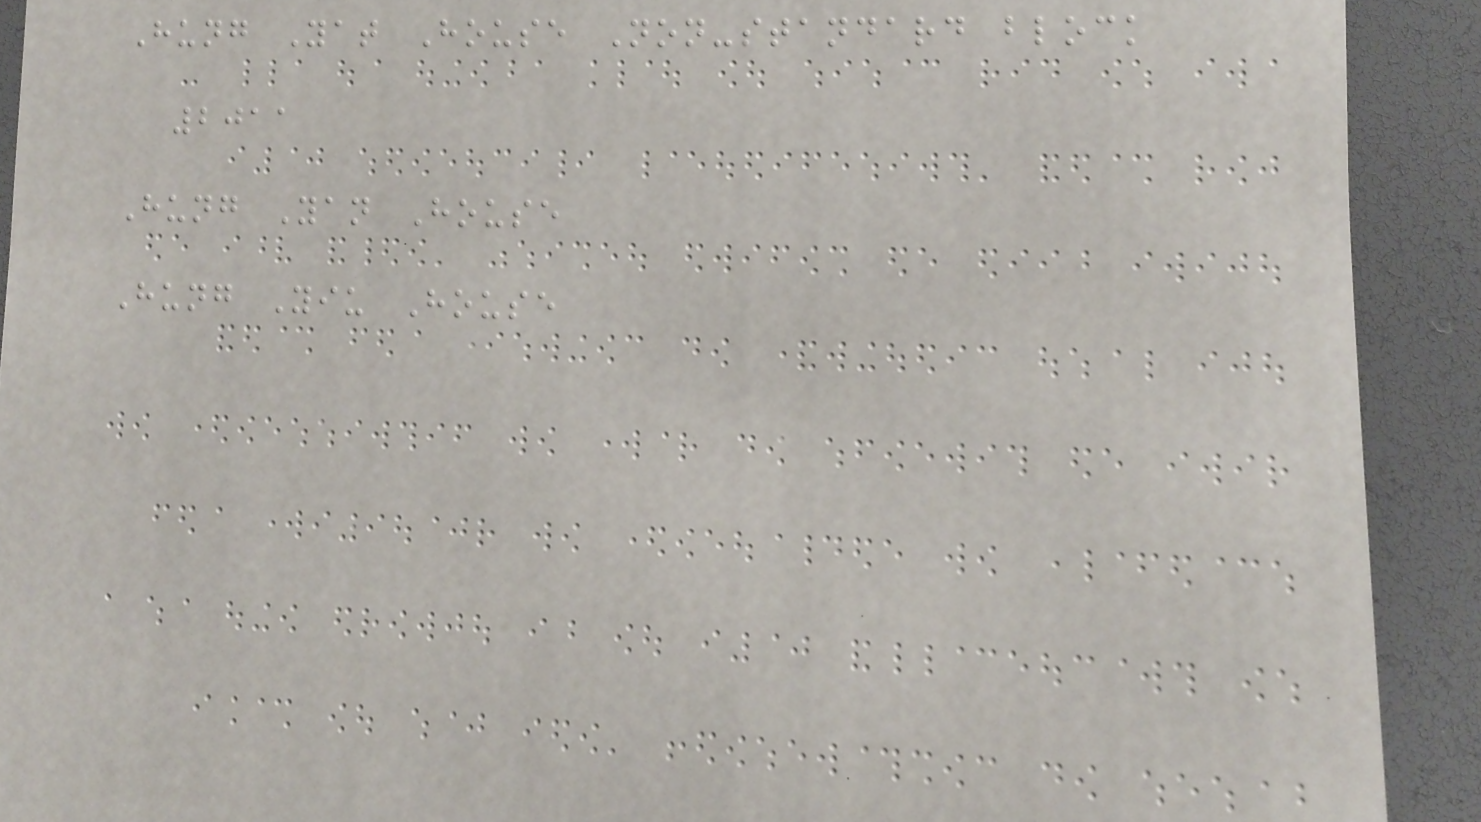Hung Yat House Non-standard block
2011
Hung Yan House
Hung Yiu House
